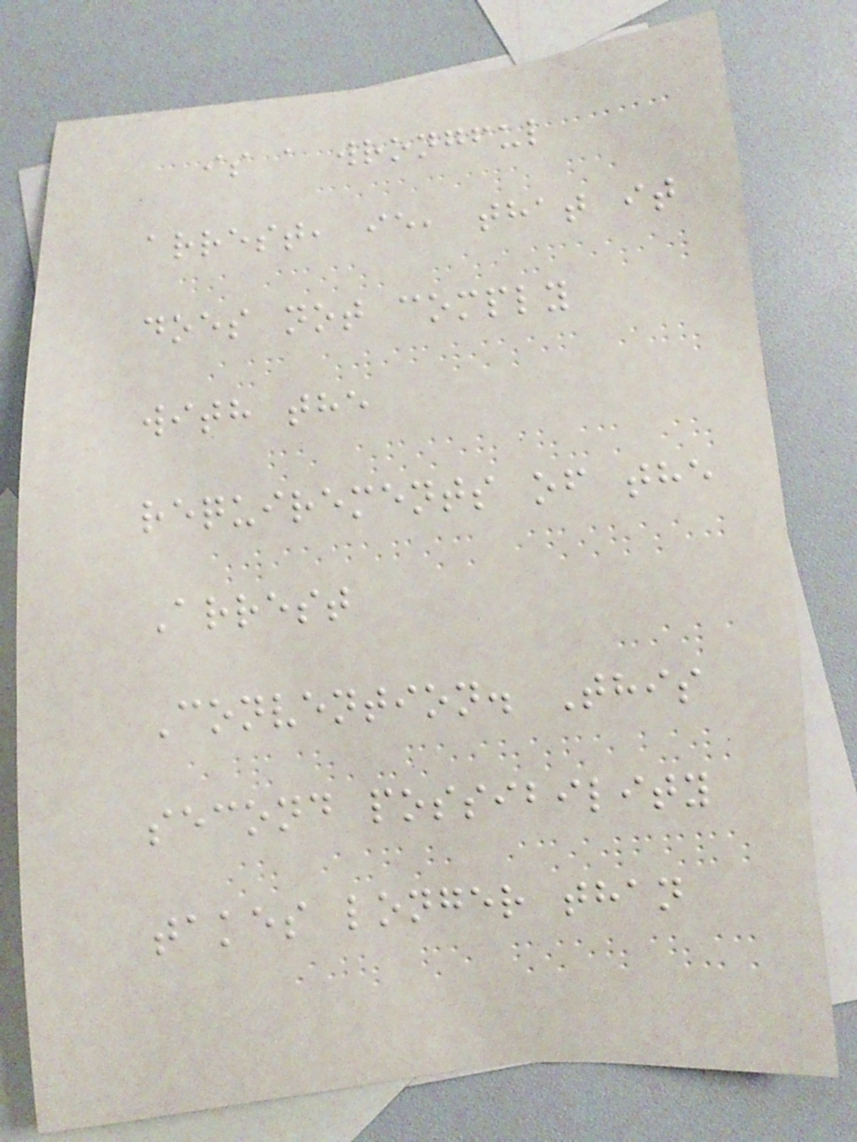is a wrongful
arrest, ie, that it
does not comply
with the
requirements of the
Arrest
Convention. This
second possibility
takes longer than
